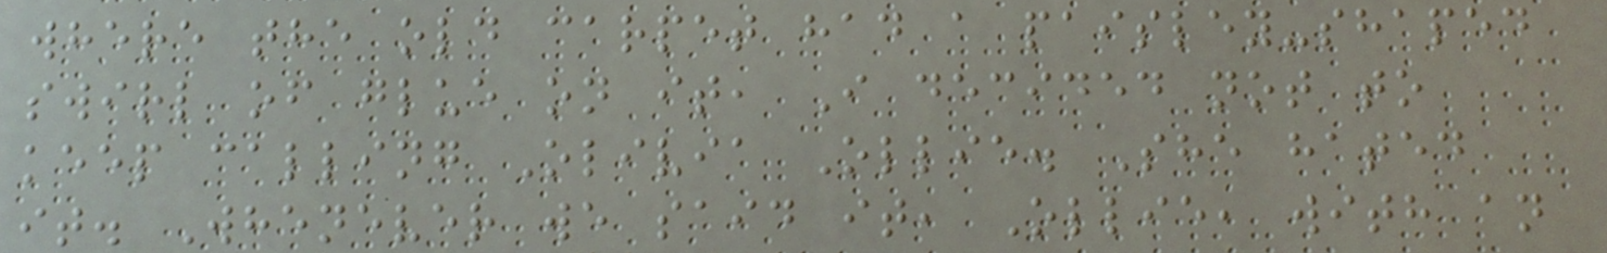where the old carpet had a paisley-shaped
swirl of glue on it, I decided not to
keep calling Olivia Ollie. She hated
it. Whenever we said it, Ollie, with an
